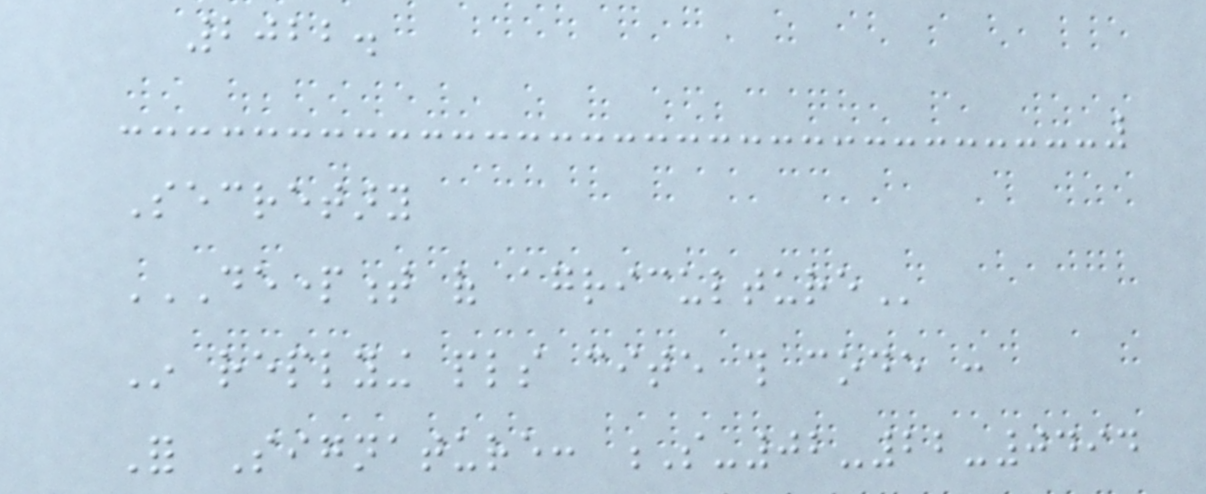2022.
Secretary
DEPARTMENT OF AGRICULTURE
In replying pls cite this code :
For Signature: S-02-22-0494
